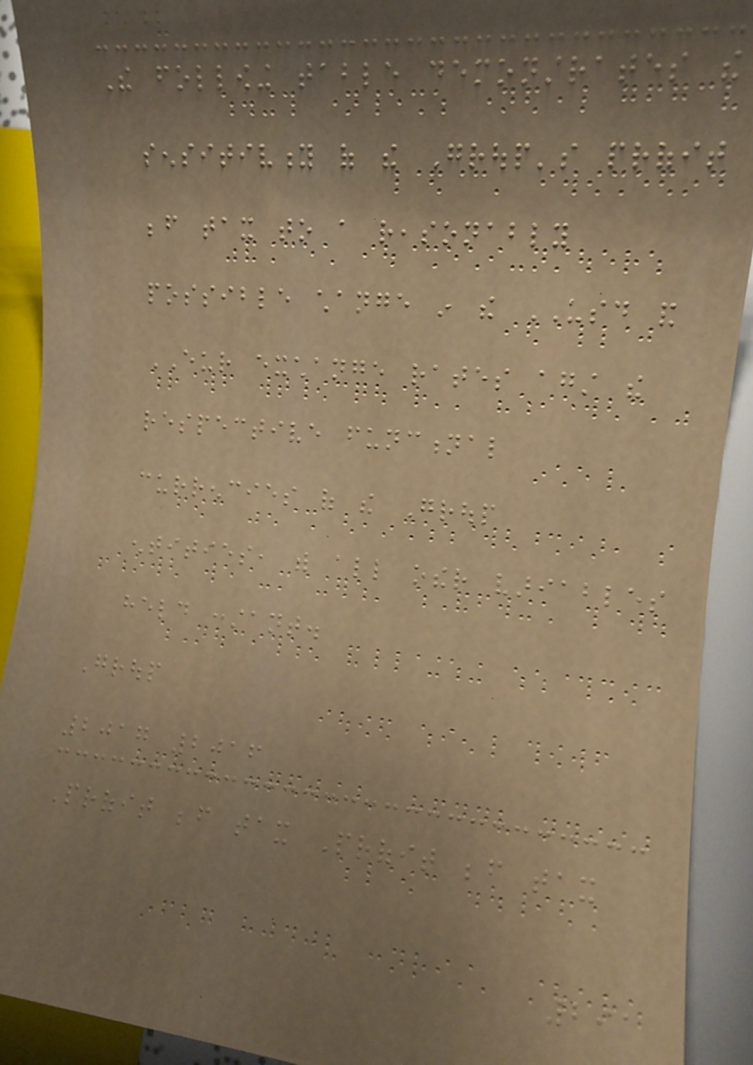The following table demonstrates the
sensitivity of the Group's profit
before tax to a reasonably
possible change in the USD and
EUR exchange rates against the
respective functional
currencies of the Group
entities, with all other variables
held constant.
Group
2017 2016
Profit before tax Profit before tax
291
